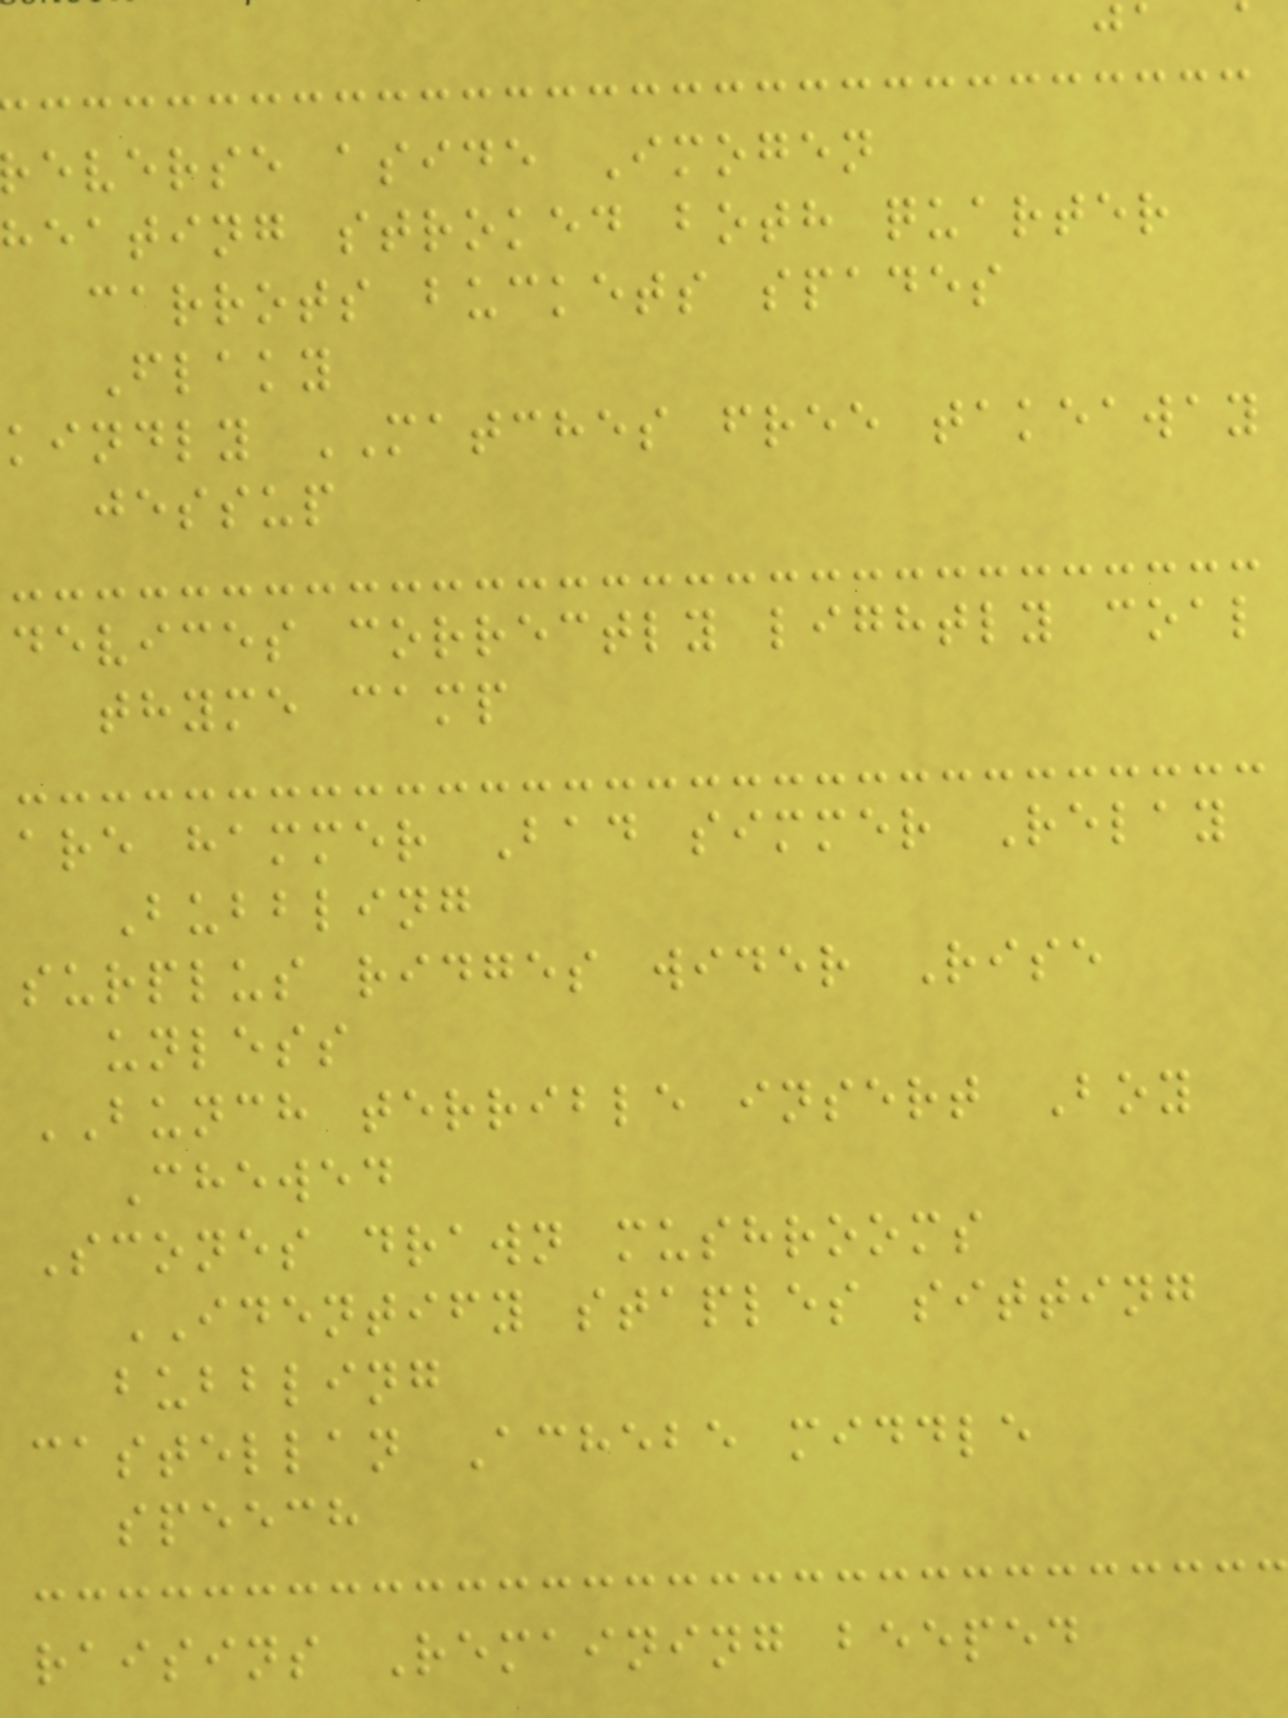everse aside Imogen
heating stroked both quarter
carrots buckets spades
Flaky
kindly MATCHES free takeaway
jessup
devices correctly lightly coal
thyme camp
are hammer Bad simmer Relay
Bubbling
surplus ridges wider Rise
unless
BUNCH terrible insert Boy
Chewed
Scones drawn mushrooms
IDENTIFY staples sitting
bubbling
castellan Achebe middle
speech
raisins Remaining beeped
